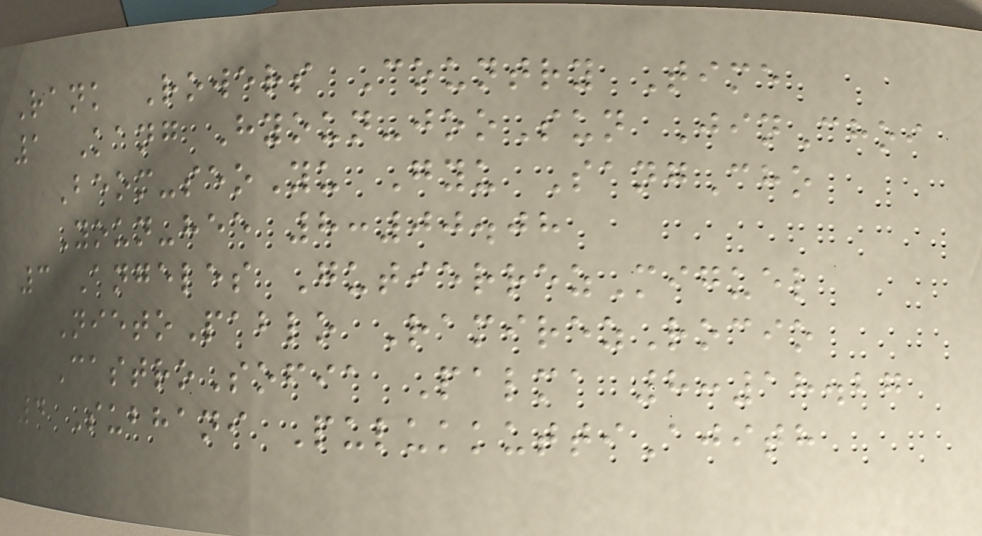Rank Rowers Country Time
1 Kang Hyoun-jooSun JinChoi
Beom-seoYu Gyu SangCho
Youn-hee 8:00.08
3 Angeles GutierrezMiguel
NietoPablo RamirezRocio
CastroSofia Palma 8:18.27
4 Subhani PulukkuttiAjith
